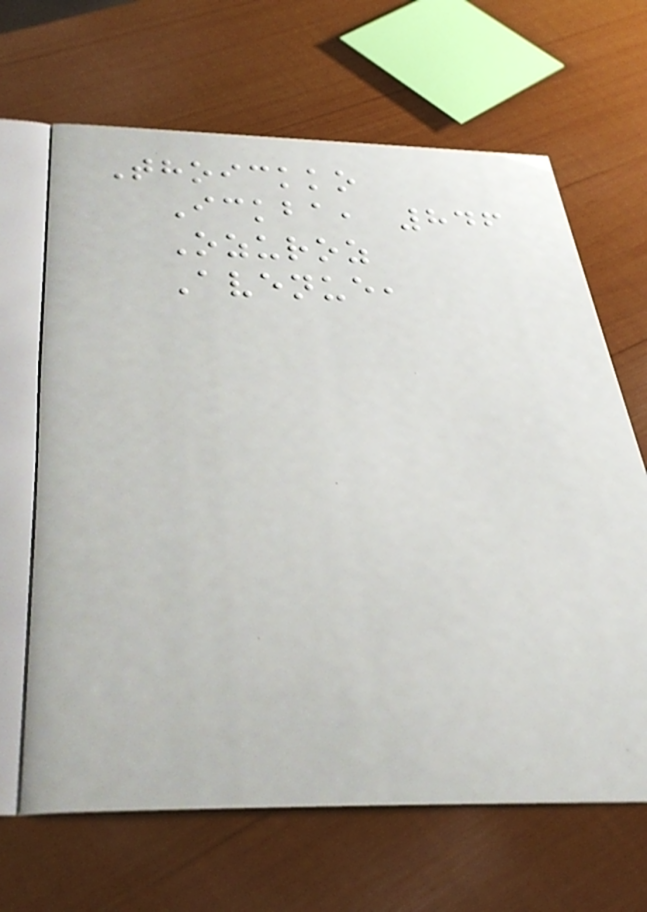Thoickko
Ickba, 846
Ozuroz
Avenue,
